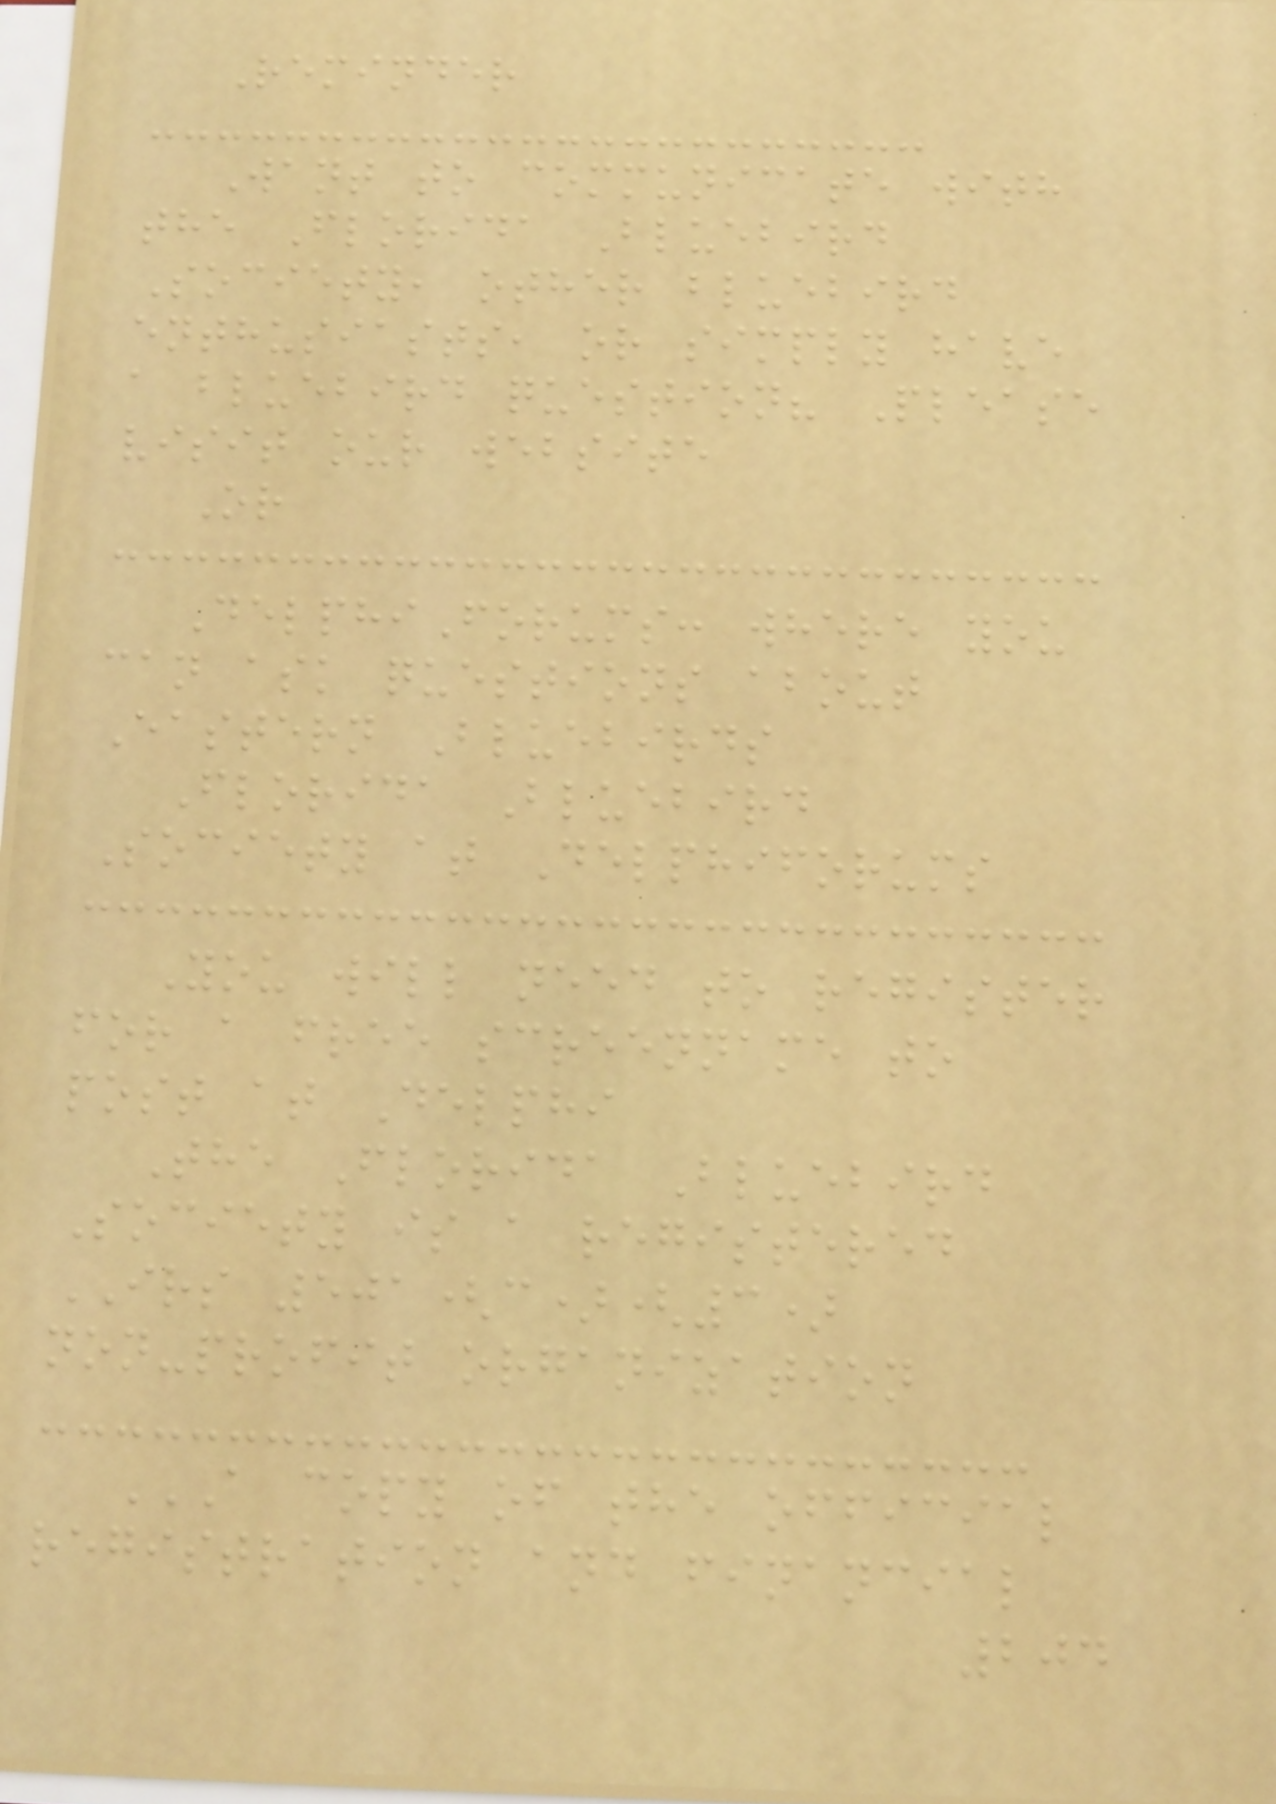Reminder
Want to communicate with
the Florida Bluebird
Society, other bluebird
enthusiasts, or simply have
a bluebird question? Please
visit our website
Or
DelphiForums: where you
can ask questions about
Eastern Bluebirds
Florida Bluebird
Society at Delphiforums
You will need to register
for a free screenname to
post at Delphi
The Florida Bluebird
Society is a registered
IRS 501(c)(3)
non-profit organization
A COPY OF THE OFFICIAL
REGISTRATION AND FINANCIAL
204
